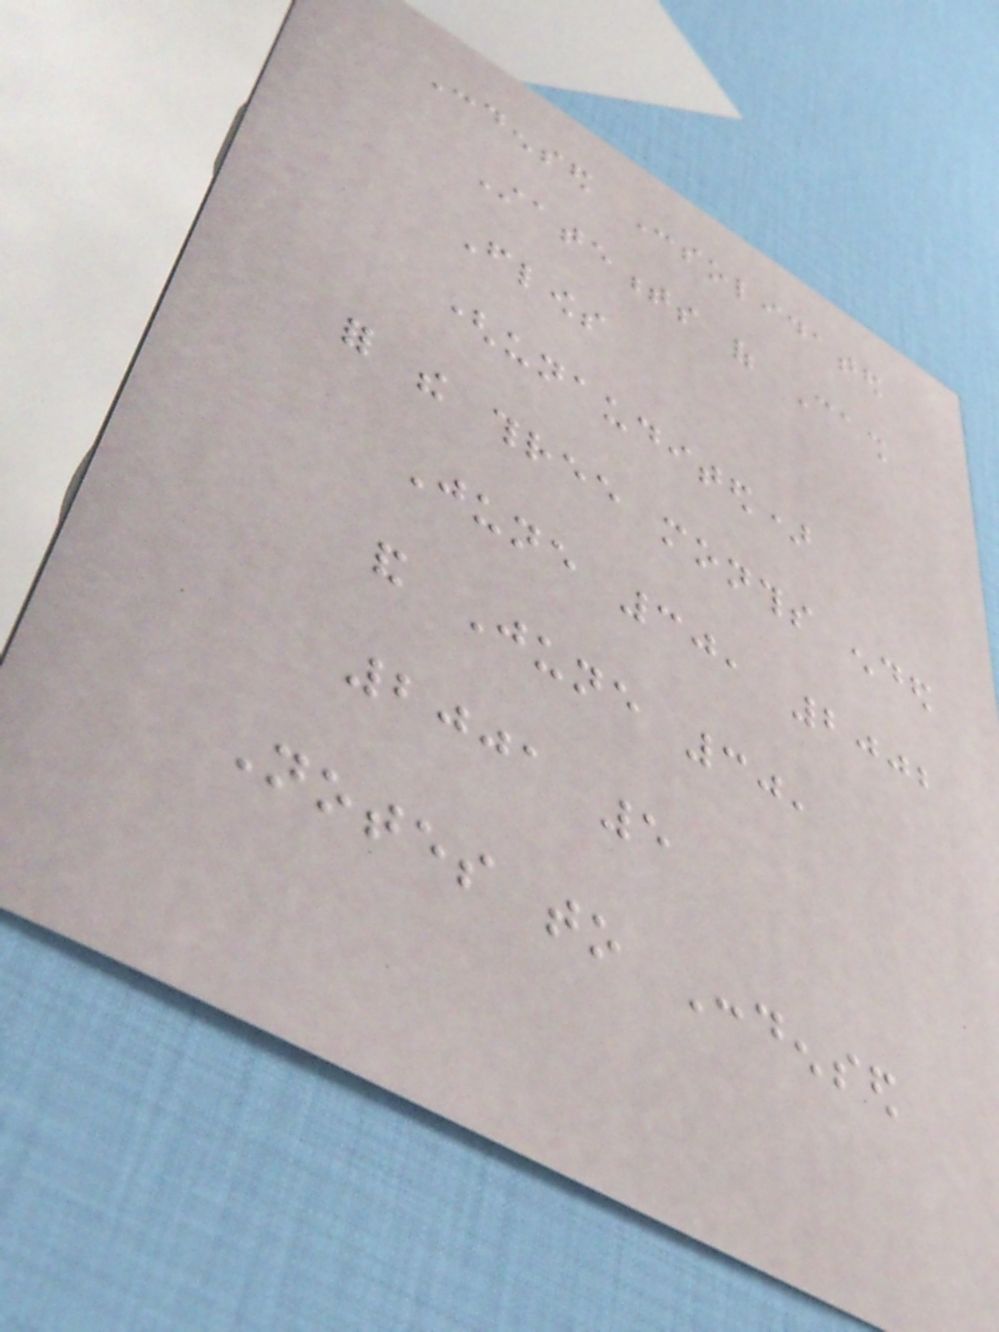Condensed Consolidated
Statements of Cash
Flows
(unaudited)
for the three months ended
June 30, 2002
and June 30,
2001 5
Notes to Condensed
